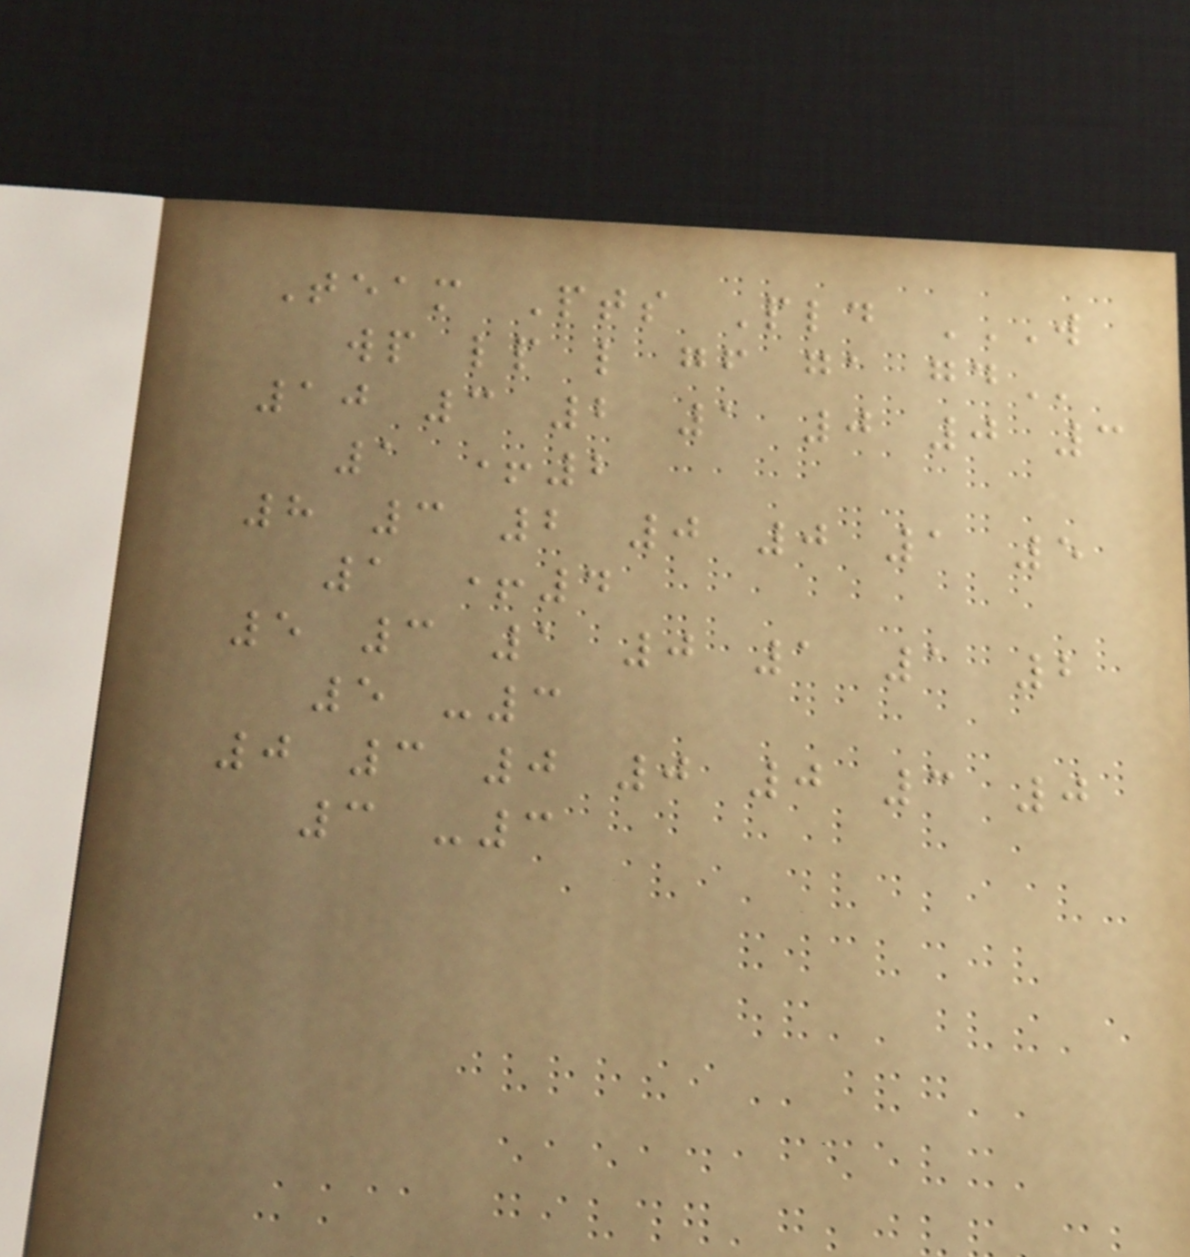Team Pts Pld W
WP LP L GF GA GD
10 3 2 1 0 0 3
1 +2
8 3 2 0 0 1 5
1 +4
5 3 1 0 1 1 2
5 -3
0 3 0 0 0 3 0
3 -3
